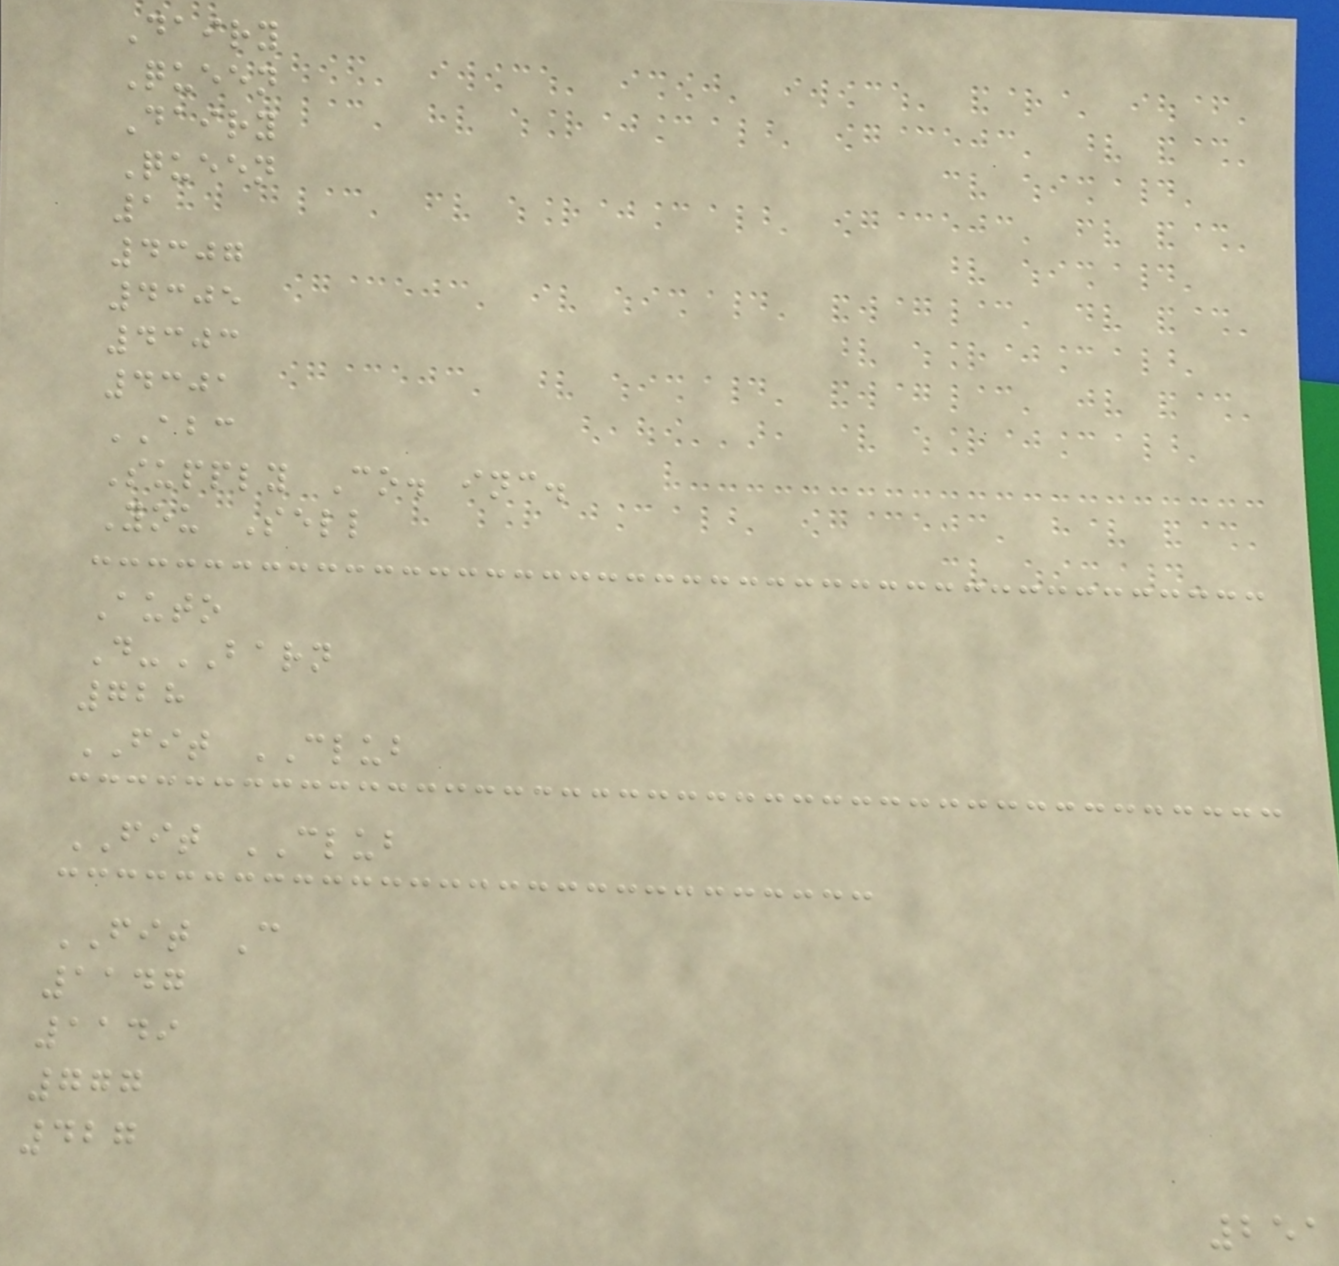Dairy
Queen
Dairy
Queen
1
4307
4305
4303
4301
ABC
Supply Co. inc.
You Sell
Auto
D-BARN
728
FIT CLUB
FIT CLUB
FIT C
1147
1149
777
427
251
